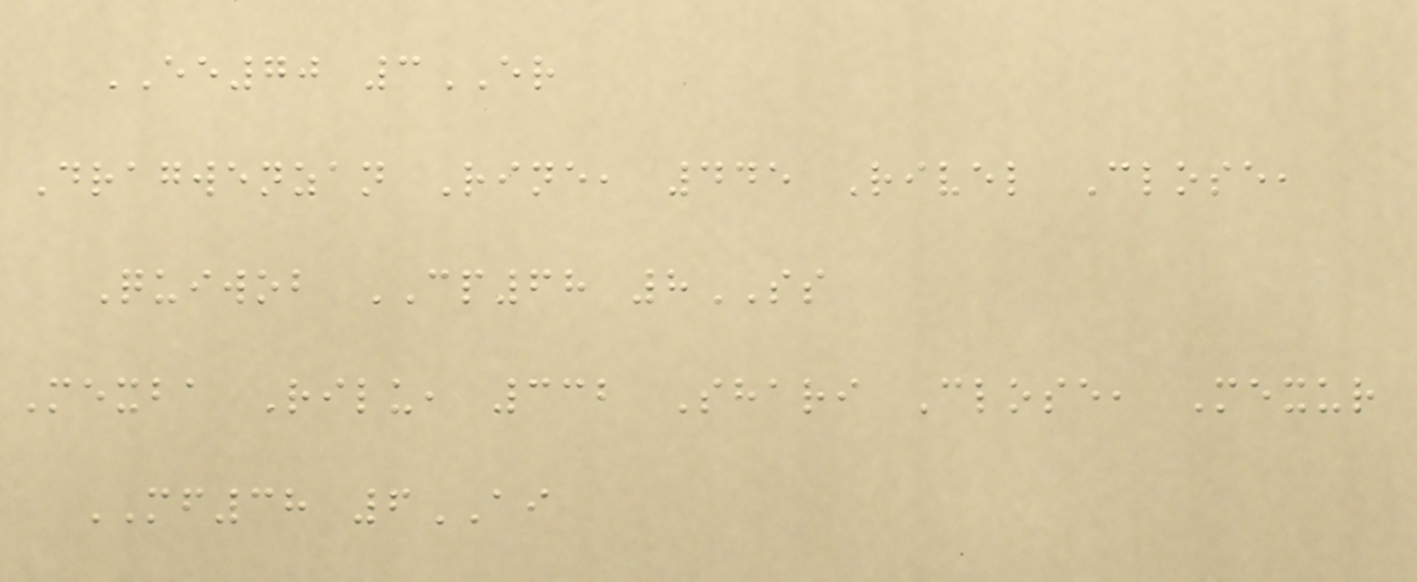EE70 3ER
Dragwenzan Rine, 445 Rivel Close,
Quiwob CP68 8SS
Mexba Rilu, 332 Shari Close, Mexur
MF38 6AI
